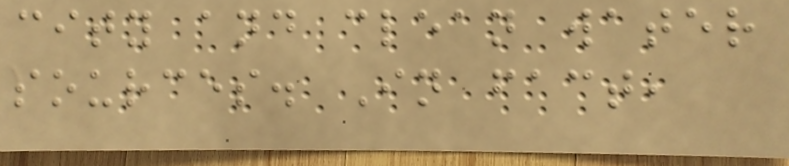city and clean water
sources. In fact,
